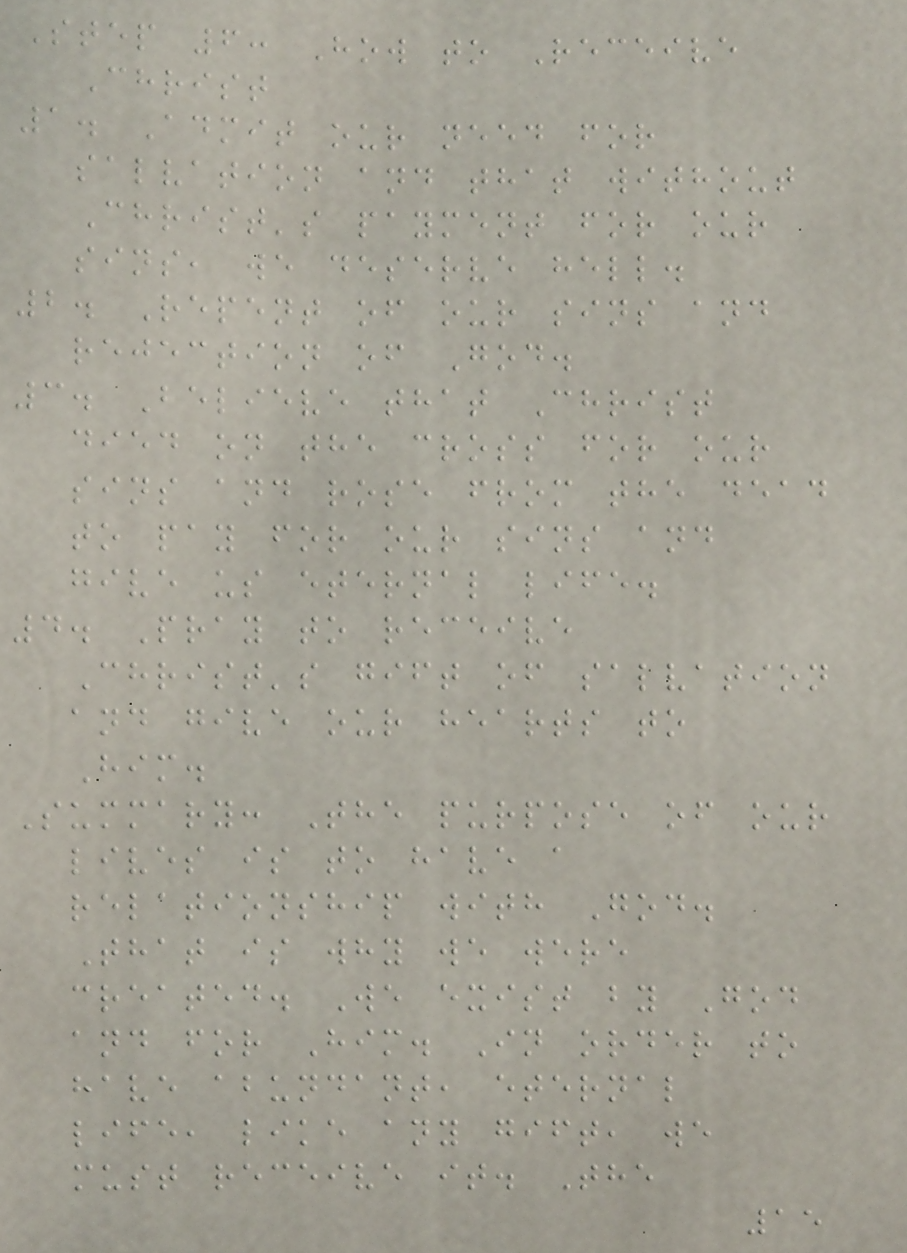Step 6: How to Receive
Christ
1. Admit our need for
salvation and that without
Christ's payment for our
sins, we deserve hell.
2. Repent of our sins and
rejection of God.
3. Believe that Christ
died on the cross for our
sins and rose from the dead
to pay for our sins and
give us eternal life.
4. Pray to receive
Christ's gift of salvation
and give our hearts to
Him.
Summary: The purpose of our
lives is to have a
relationship with God.
That is why we were
created. We exist by God
and for Him. In order to
have abundant, eternal
life, like any gift, we
must receive it. The
15
